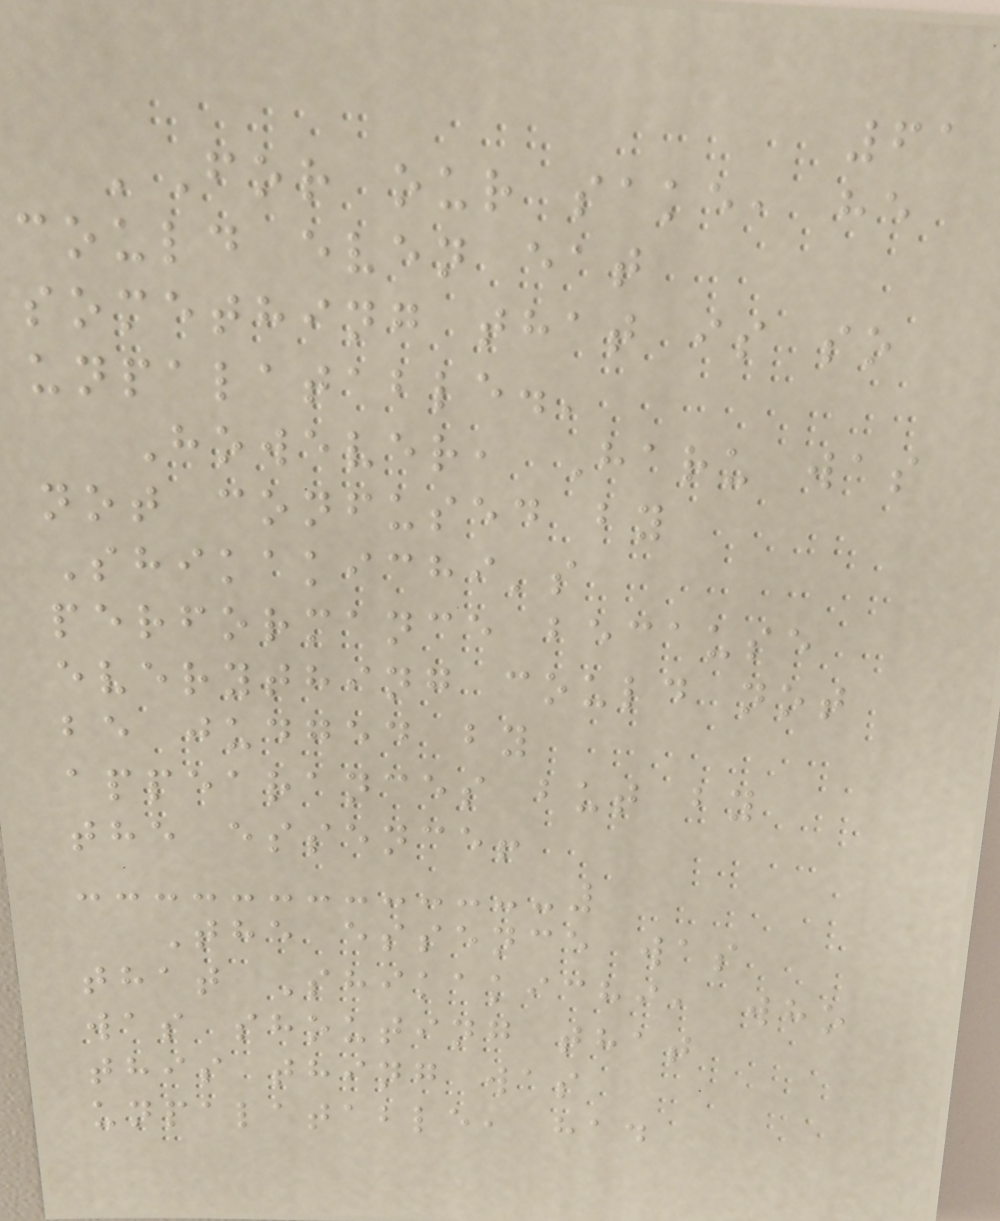61
'For our sake, he
could even eat
something that is so
unpalatable.'
However, Haru was
not confused by
Shikakichi's
performance because
everything could not
be judged by
appearances but by
the essence!
The essence was
that Shikakichi, who
was shouting that
this thing was
unpalatable, had
